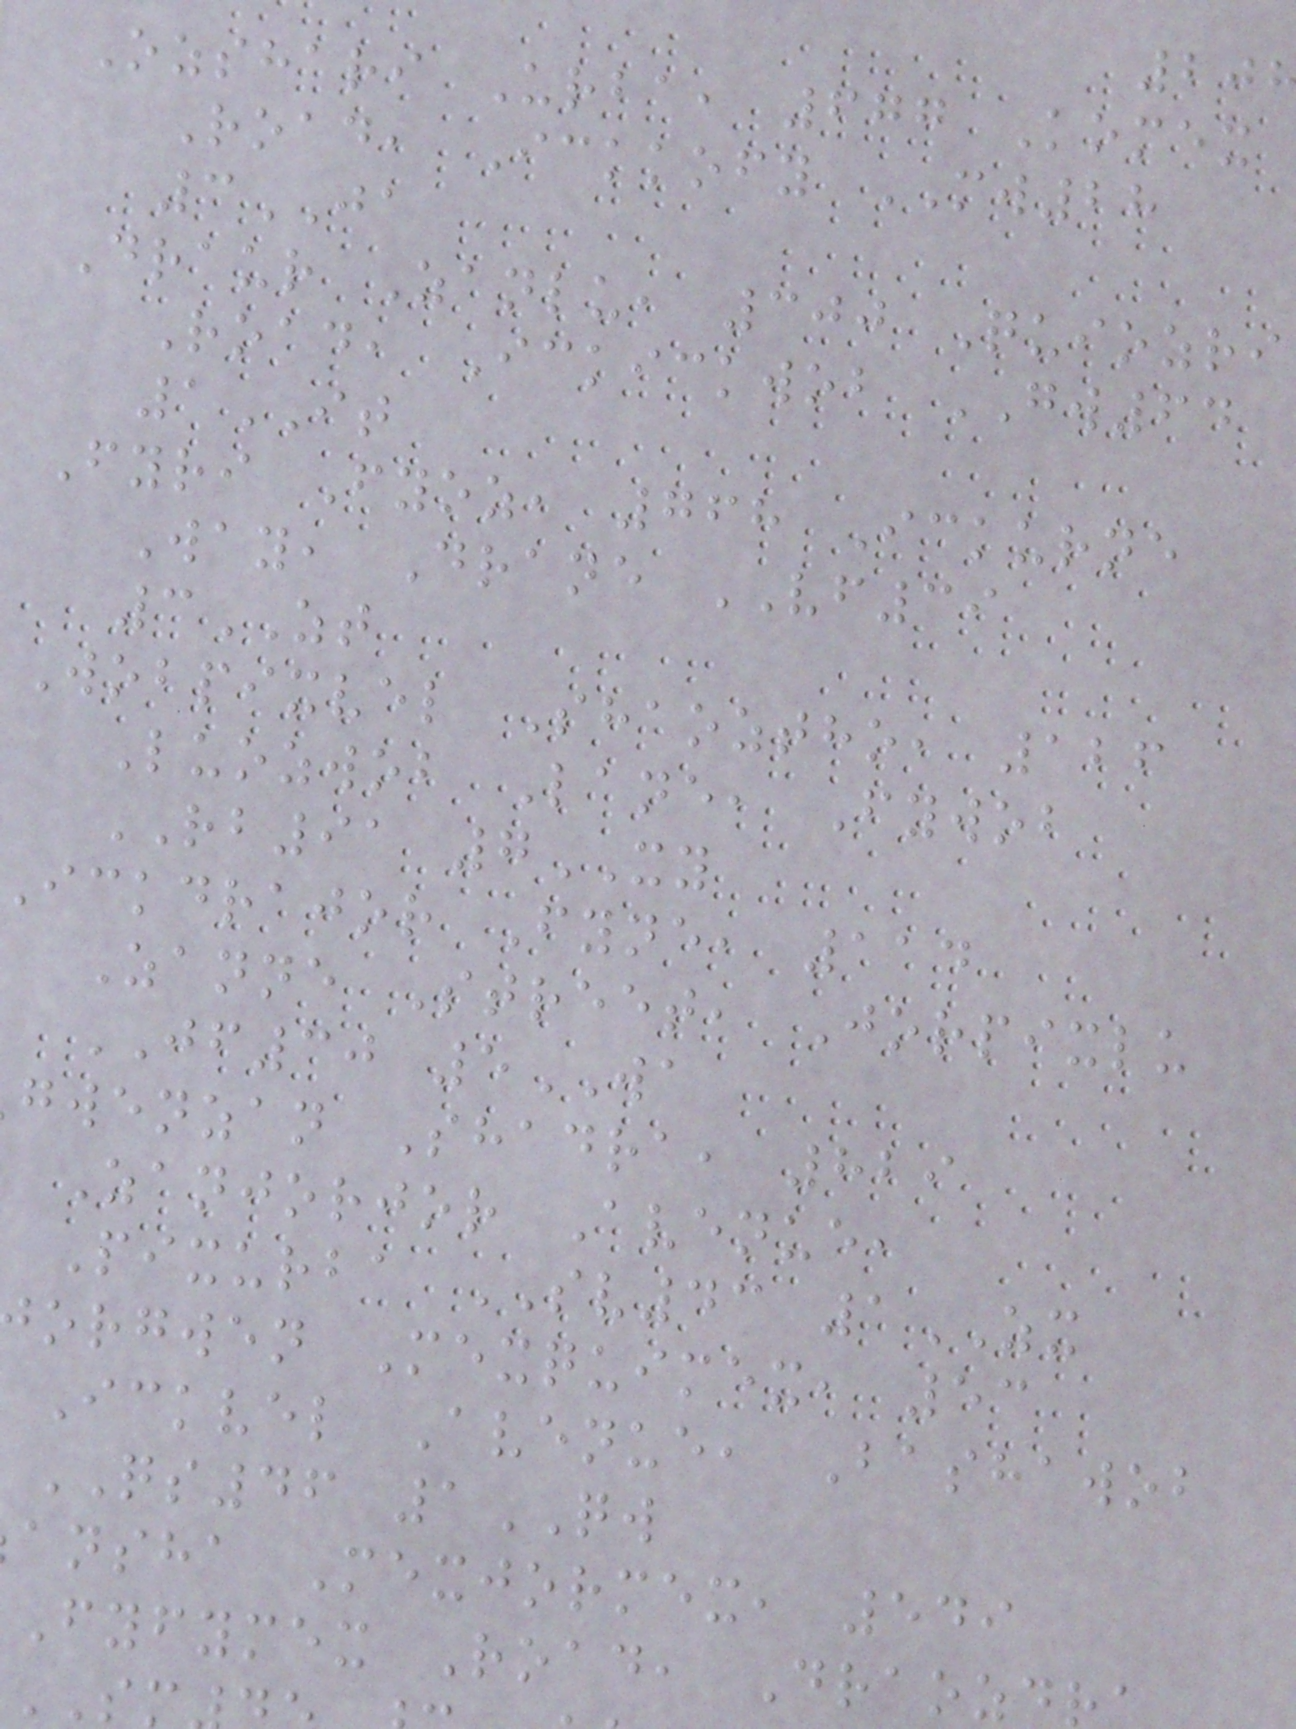Ozshari Urba, 677 Komex
Road, Ickkofy MW28
3JA
Draur Zanlu, 300 Quiozri
Road, Ickickwob GW64
1IT
Fyri Fyoz, 768 Ickurne
Way, Drane VF39
3ZT
Wobpixvel Shaoztho, 126
Luozwob Lane, Fywob
RB91 7XY
ickdrajor Fyne, 114
Zanne Street, Jorpixlu
JF30 5WA
gwenzan Shadra, 829
Zanjorjor Avenue,
Pixurba SV43 1ZX
orgwen Mexquimex, 53
Ickvel Avenue, Bashawob
QS46 1QW
ansha Mexjormex, 549
Fyfymex Road, Draozd
